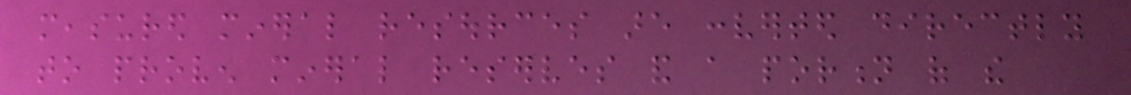measured mineral resources are converted directly
to proven mineral reserves and a portion of the
